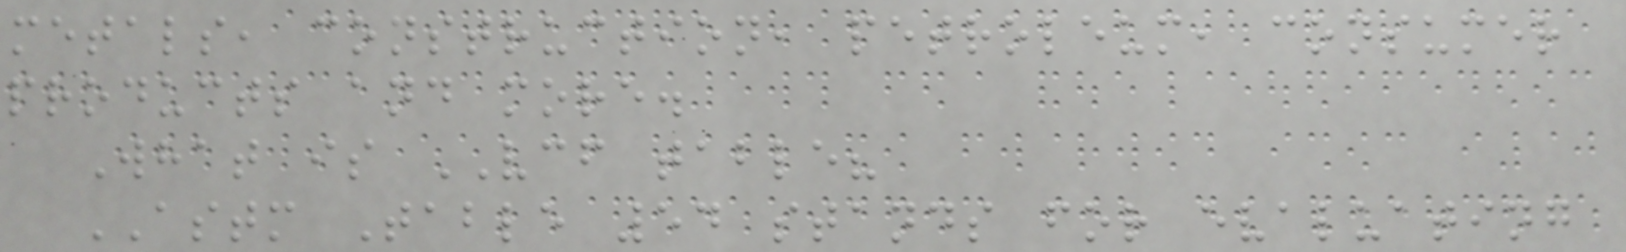metals, construction, petroleum, consumer
products and more.
What is VCF table?
ASTM Table 54 stands for evaluating
